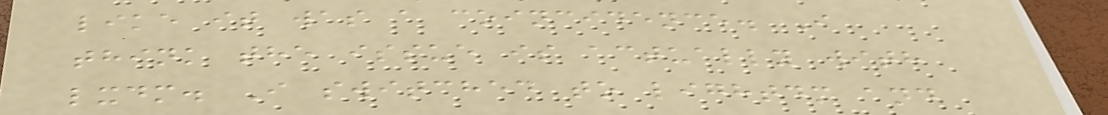like it was a coincidence. I
think the issue is actually with
lxdm. I switched to lightdm and
